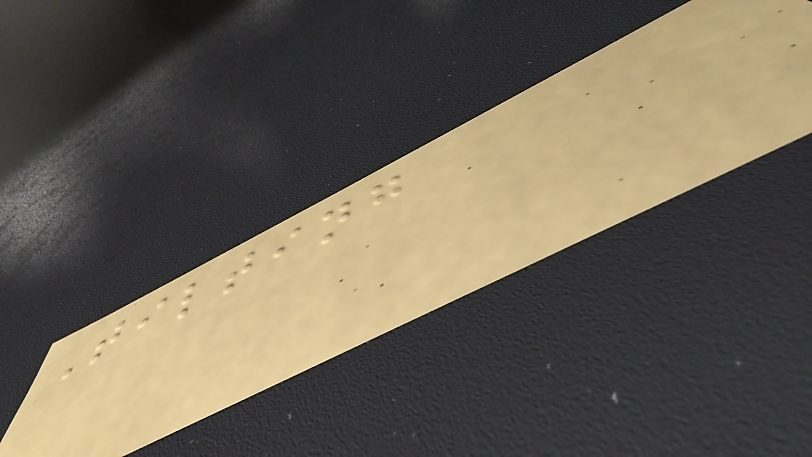Tilting
